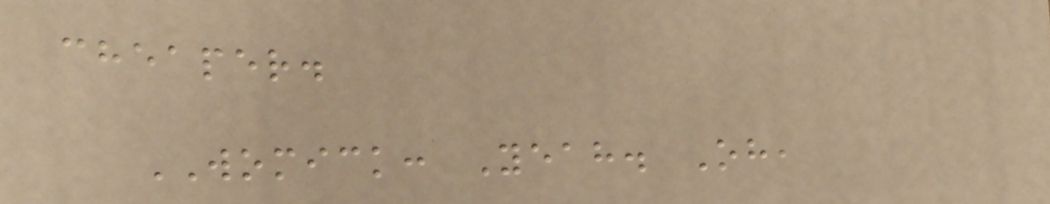cheaper.
WOMICK: Yeah. Oh,
